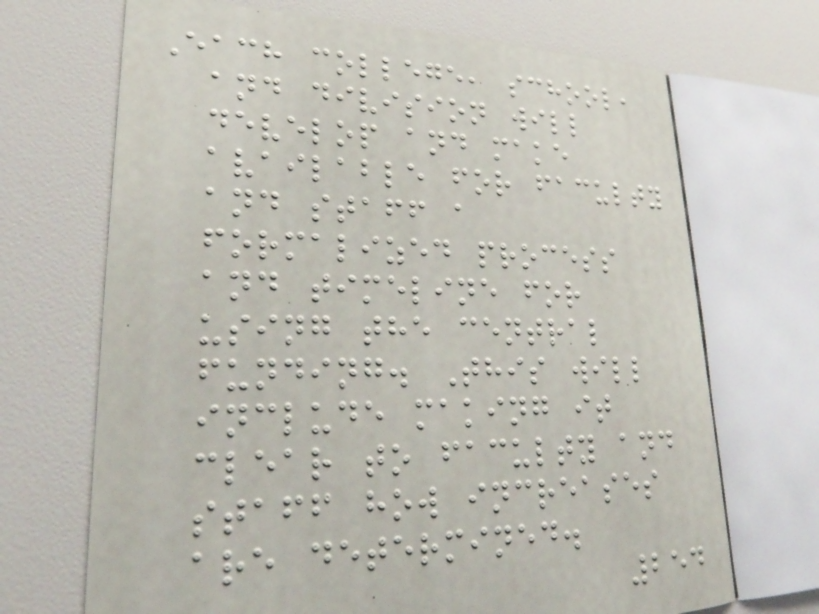Each college, school,
and division will
develop and make
available for faculty
and staff a
formalized process
and timeline for
using the central
funding. This will
include making it
clear to faculty and
staff how increases
are determined.
254
